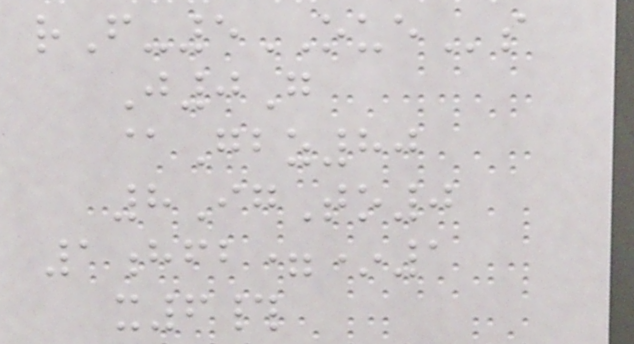rF-5OUEs
J0G
@Gbz80
8IgTo0
1hfb=*1
x6#
